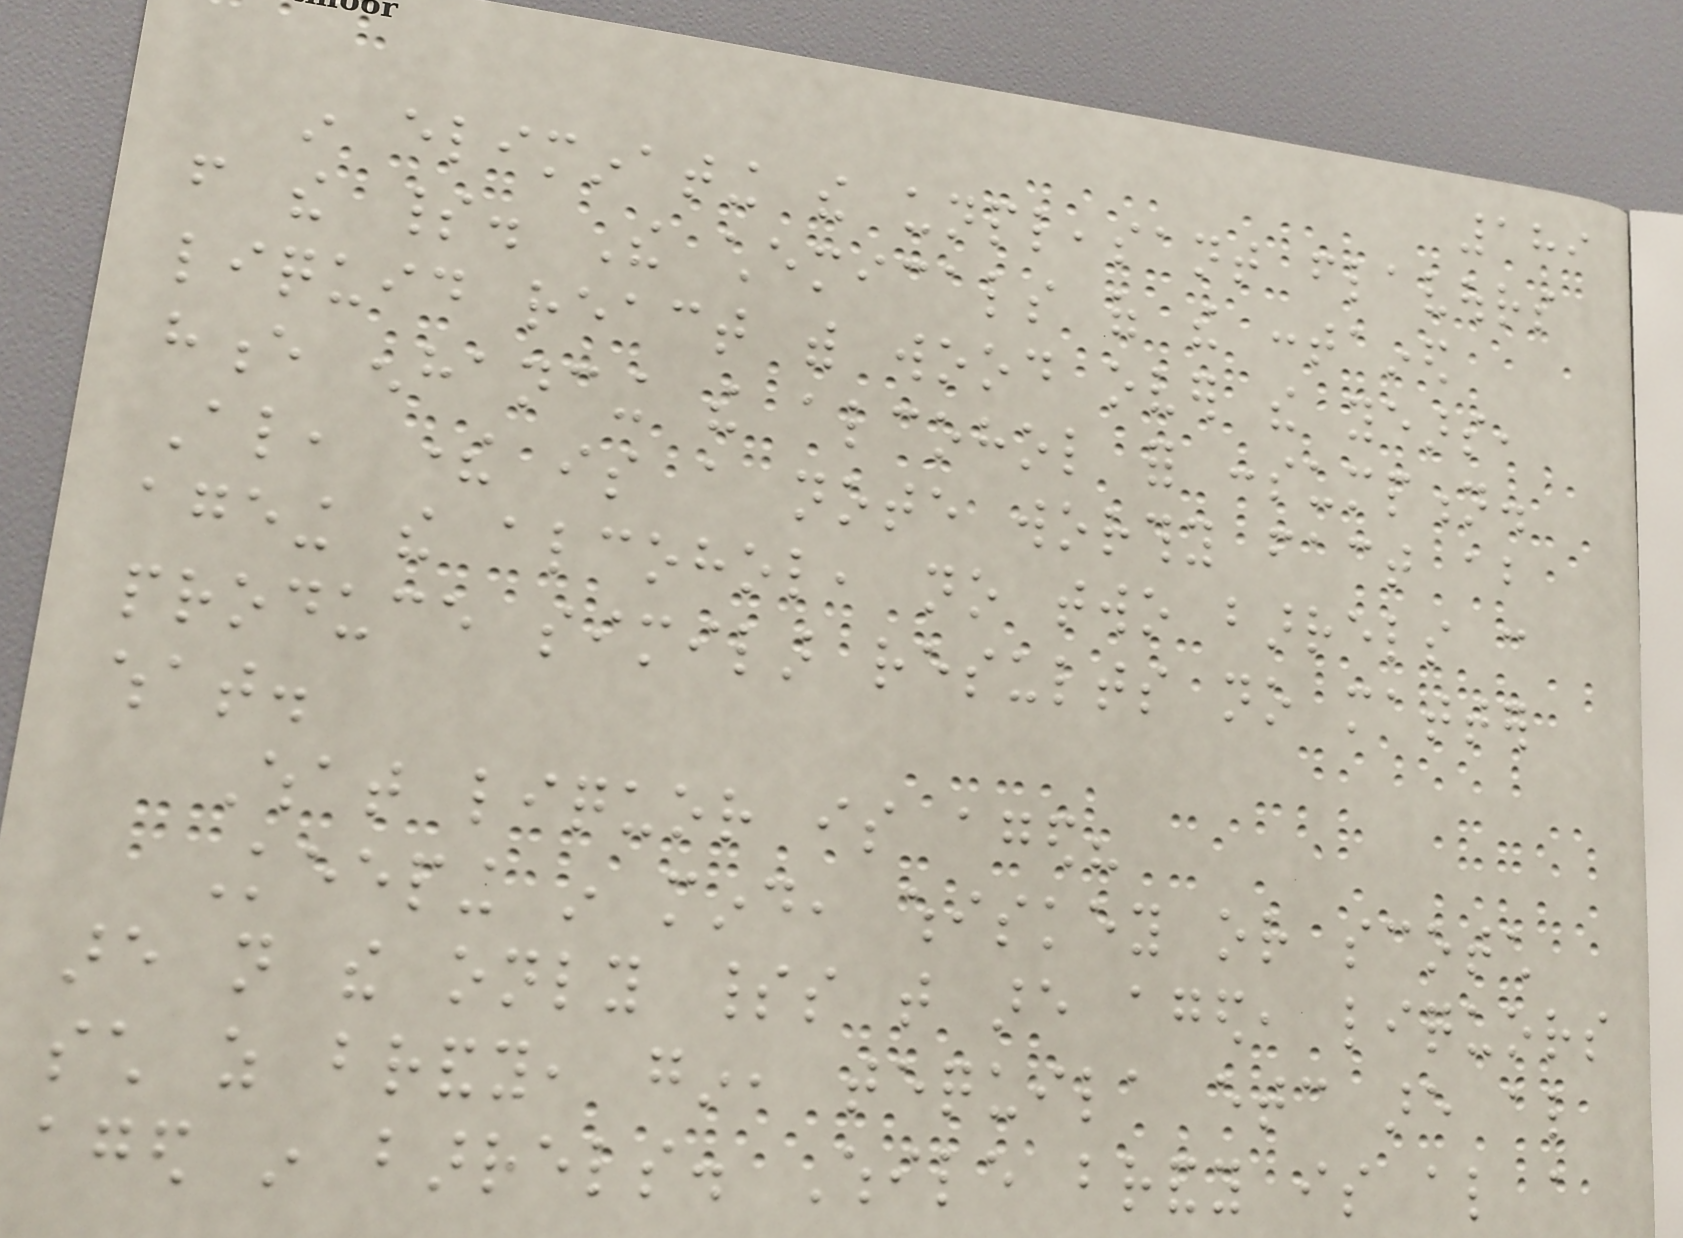189
in eliminating the unpleasant flavours
from the spirit. The chemicals of the contained
liquid react with wood over the years,
hence enhancing the alcohol for consumption.
Also, there is a note worthy fact about
ageing the alcohol, no two barrels can
produce similar results no matter
what.
What liquor is aged?
Keeping in mind, whiskey or scotch
are not the only spirits that are aged, liquors
such as brandy, gin, tequila etc are also
aged in barrels. While brandy is also a
